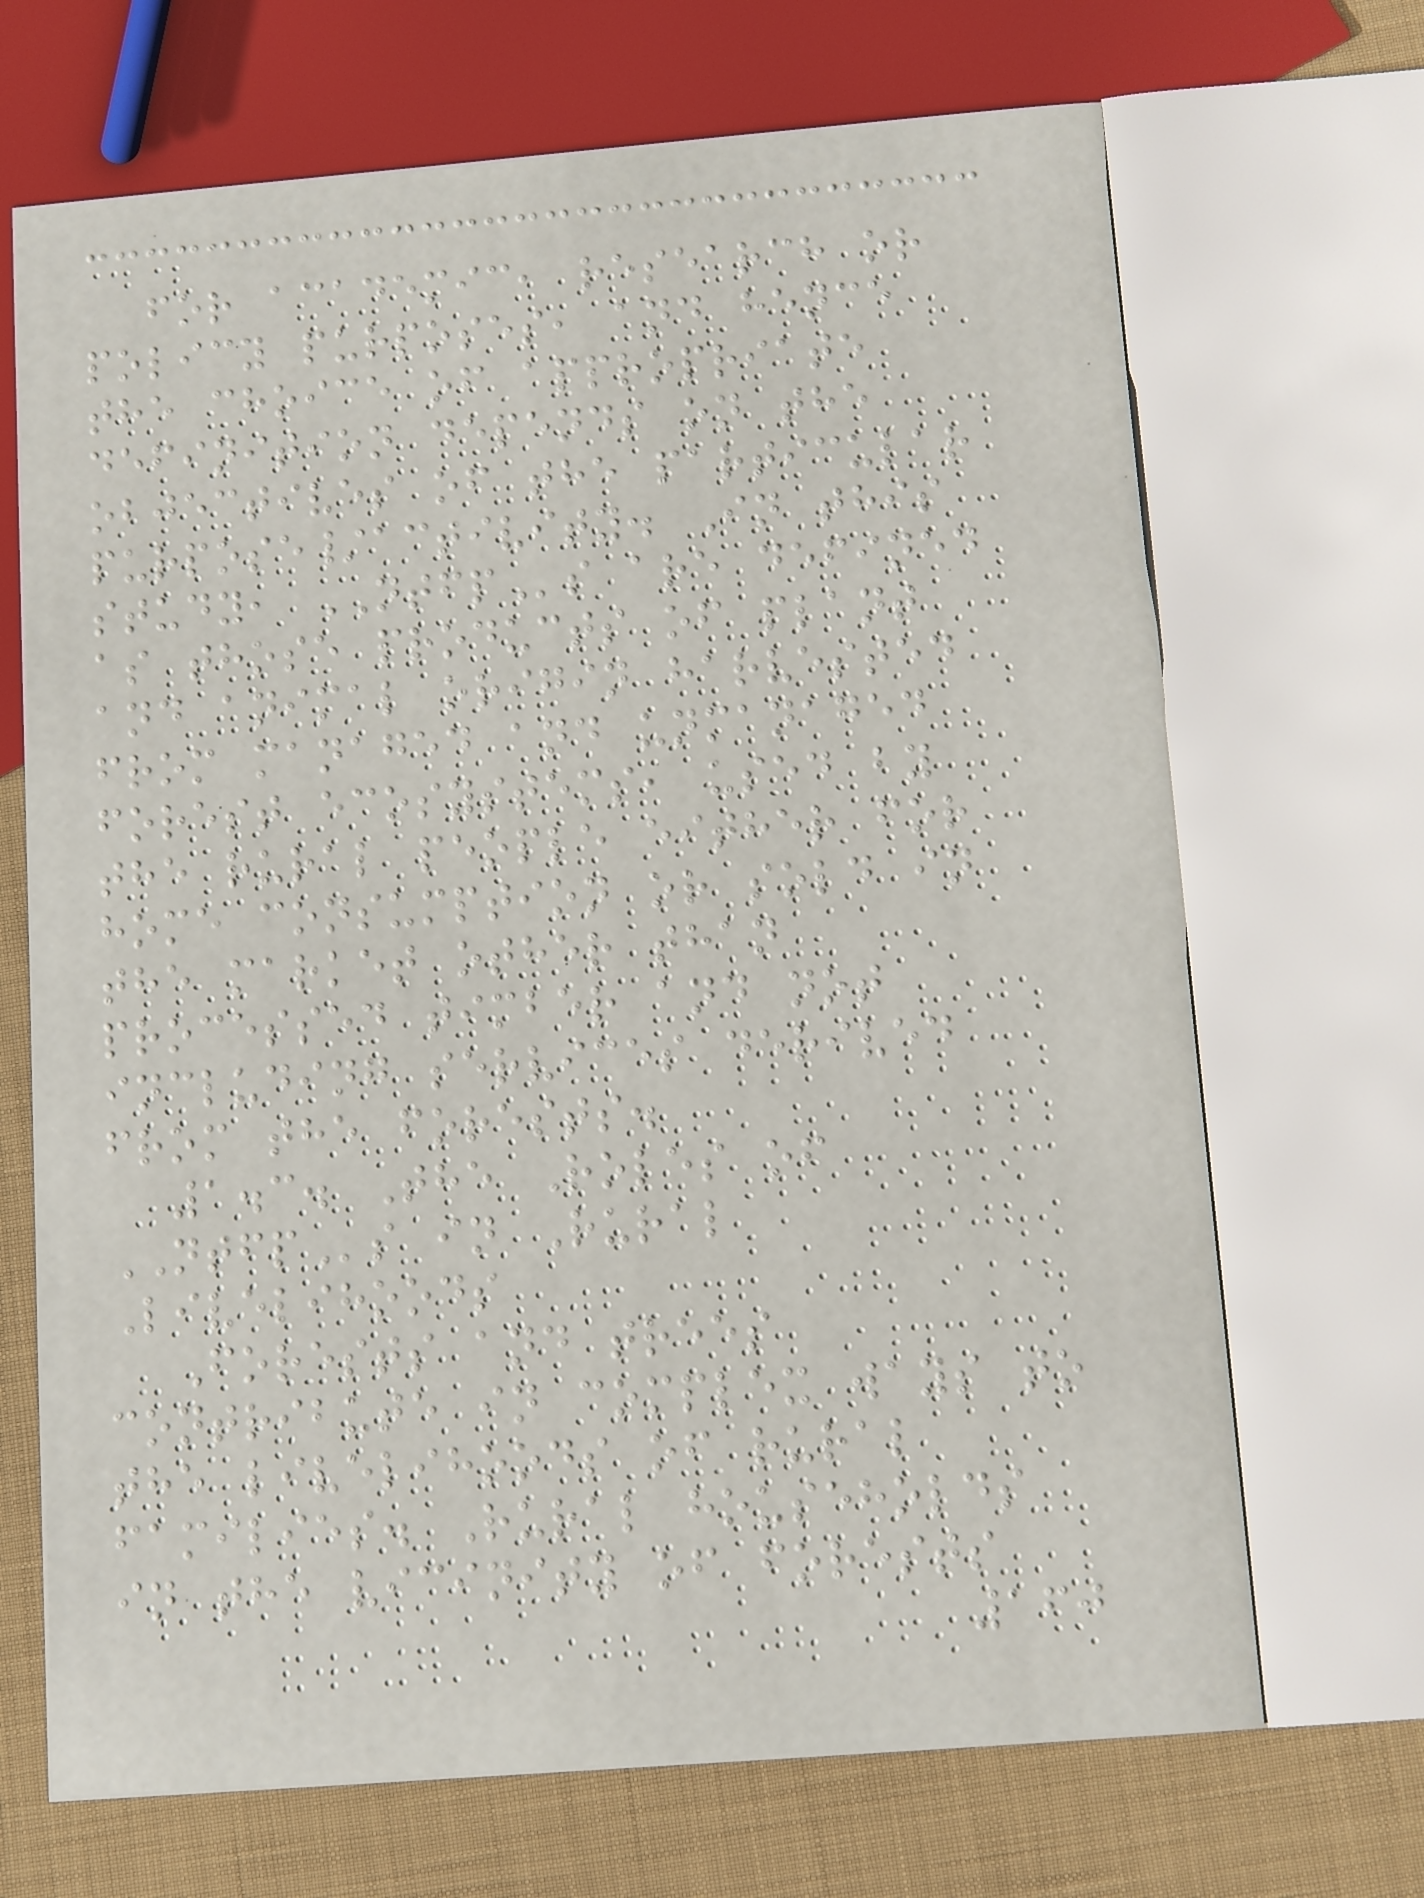for academic, research or
policy purposes, and hence
the choice of appropriate
definition depends on the
objectives of the particular
purpose/activity. In this
study, NTFPs are defined
as those products of plant
and animal origin harvested
from managed and unmanaged
forest ecosystems, used by
the rural people either for
home consumption or sold in
the market other than
processed timber and not
including services derived
from the forests.
1.3. The Roles of
NTFPs in Rural
Livelihoods
Forests and trees
contribute in complex ways to
the livelihoods of rural
families. Rural households
in the vicinity of forests
160
